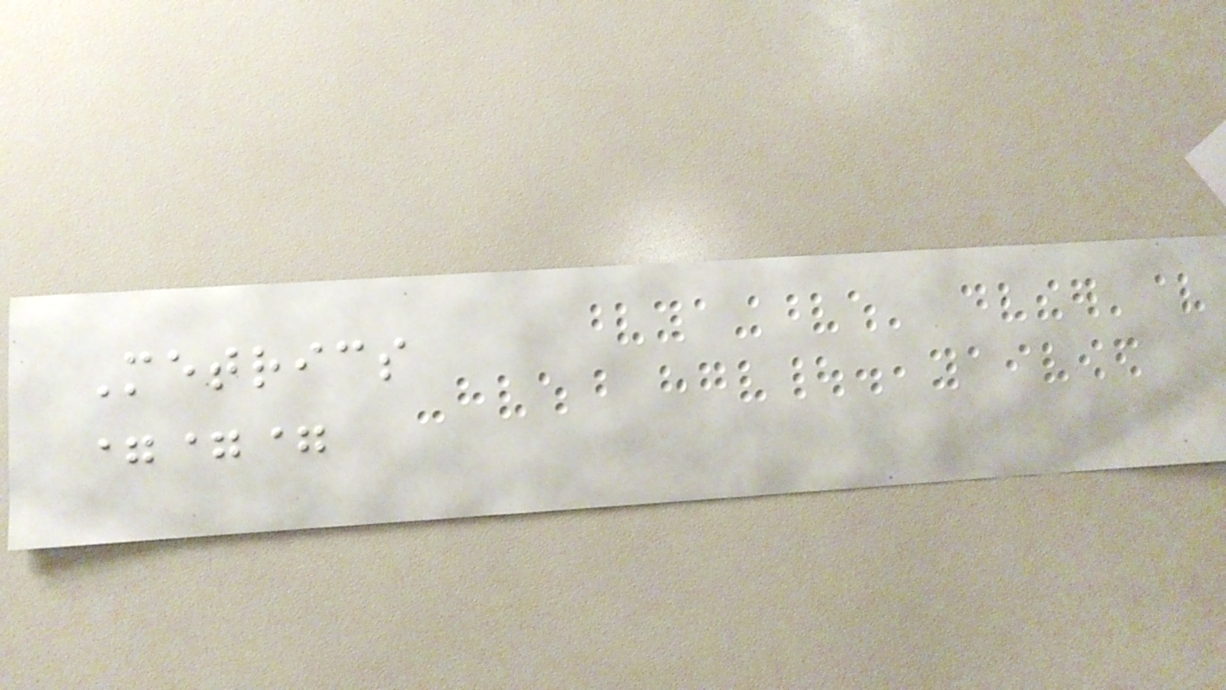Metrics
===
